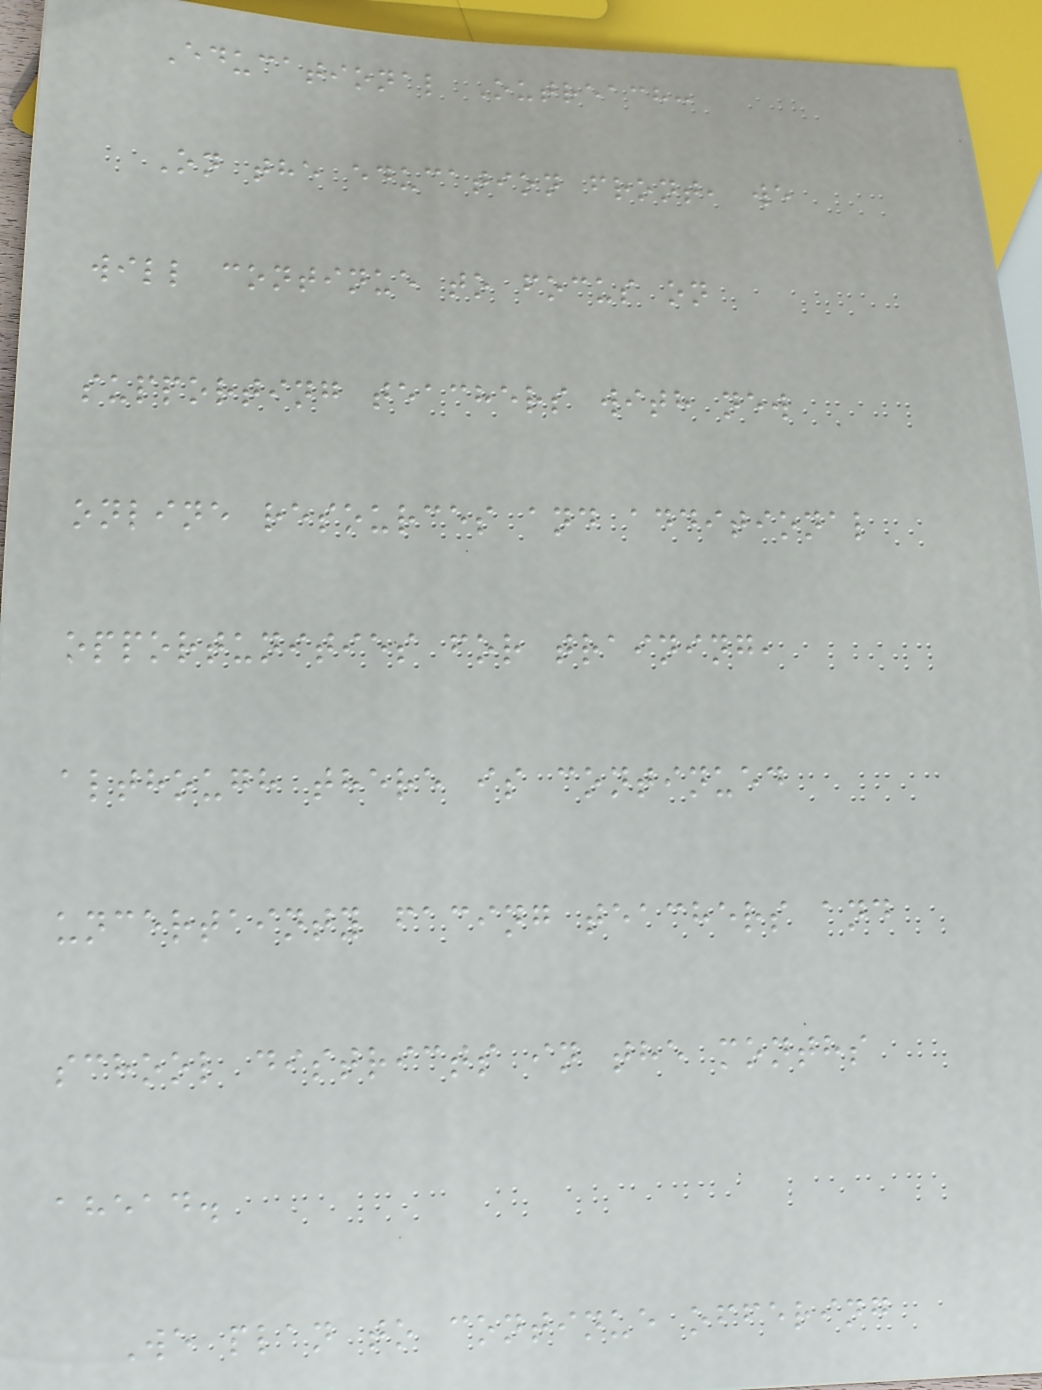Educational Outreach:
On the education front, we
will continue to focus on
supporting teachers with new
online resources and additional
opportunities for training,
although there is continued
uncertainty facing teachers and
school districts in the months
ahead.
We plan to continue offering
